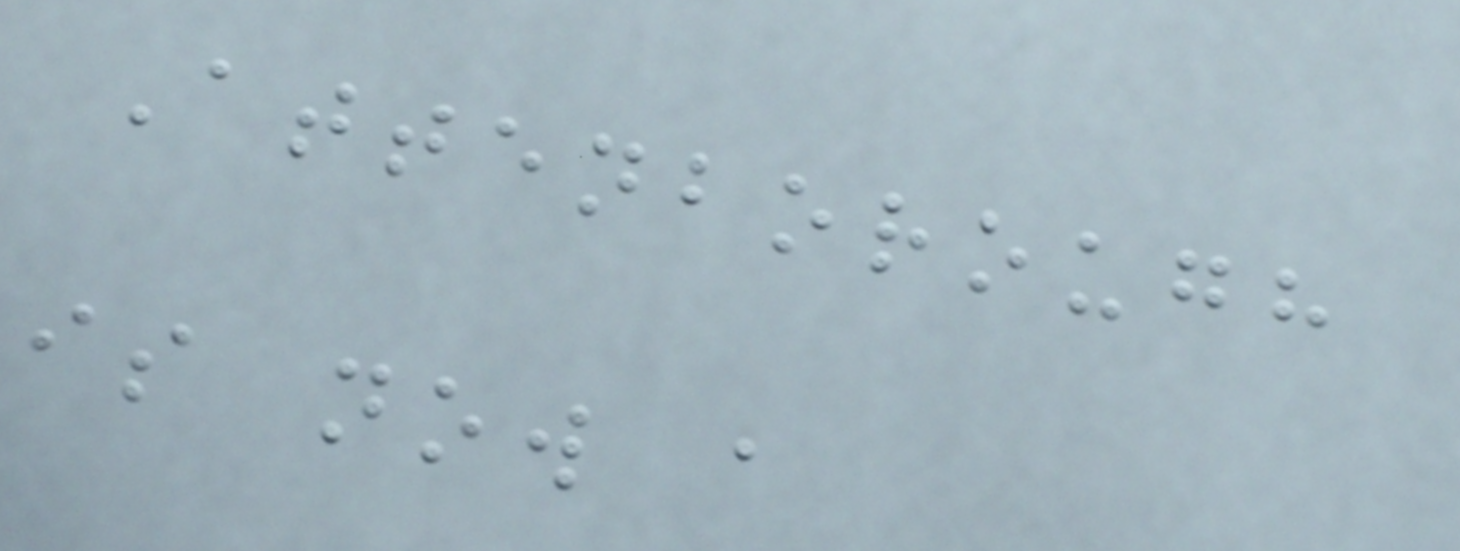Attenborough
is now a
